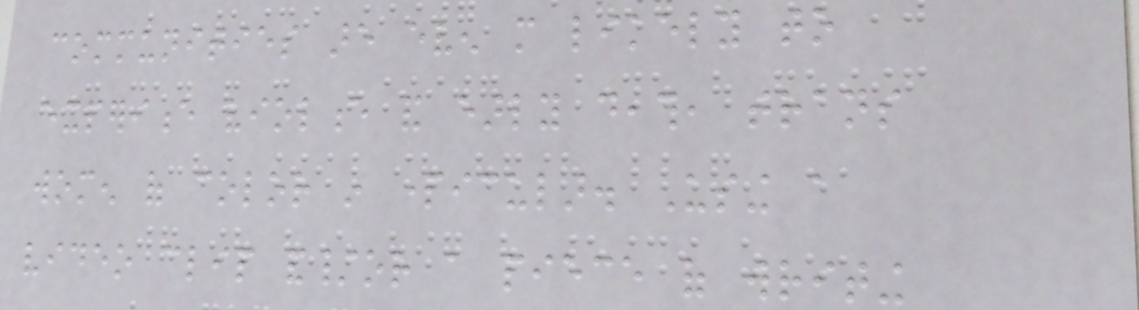communities are even more likely to
experience violence and early death, trans
women of color in particular. Using a
video clip and/or a piece of writing
